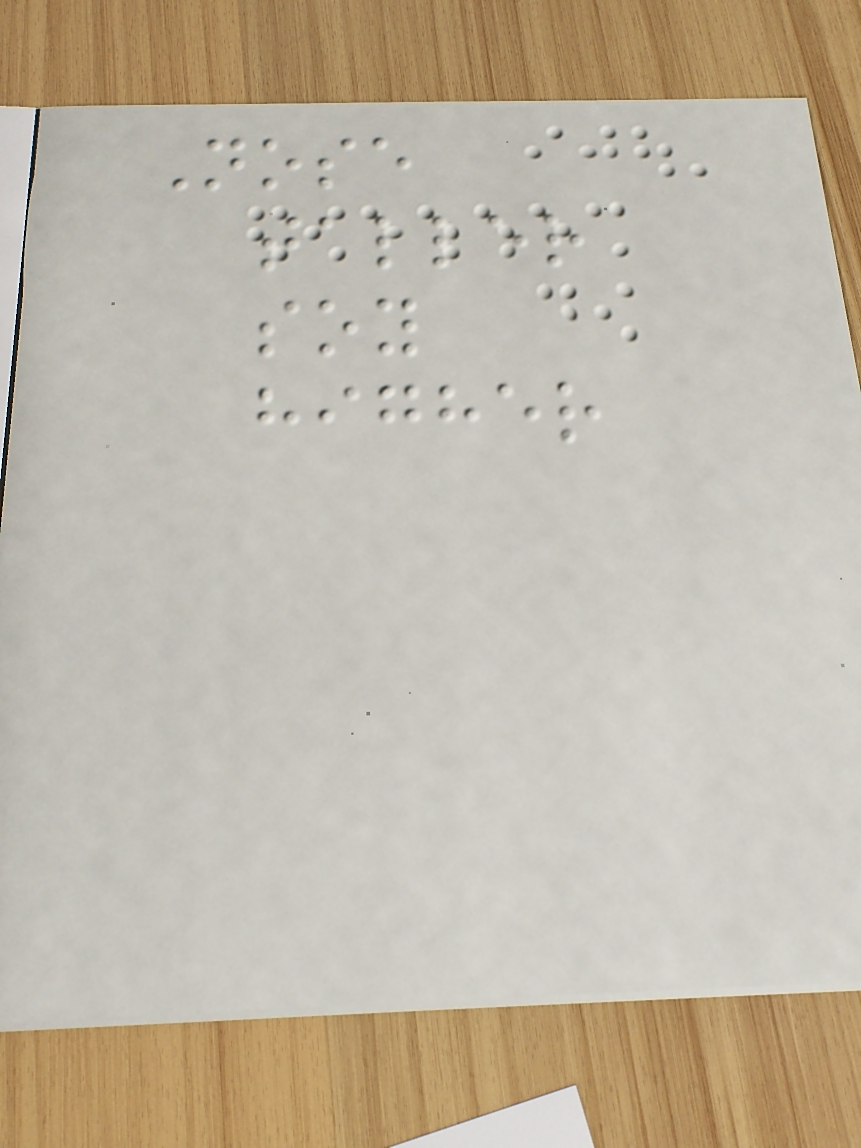Nose
taller
soy
higher
